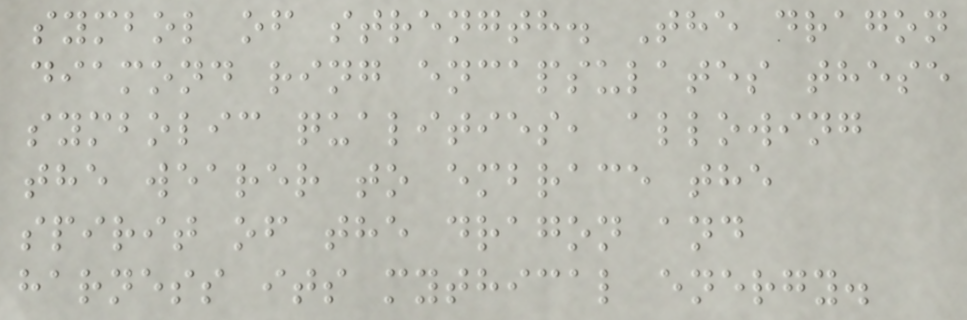symbol of strength. The dragon
diamond ring encapsulates these
symbolic qualities, allowing
the wearer to embrace the
spirit of the dragon and
harness its mythical energy.
